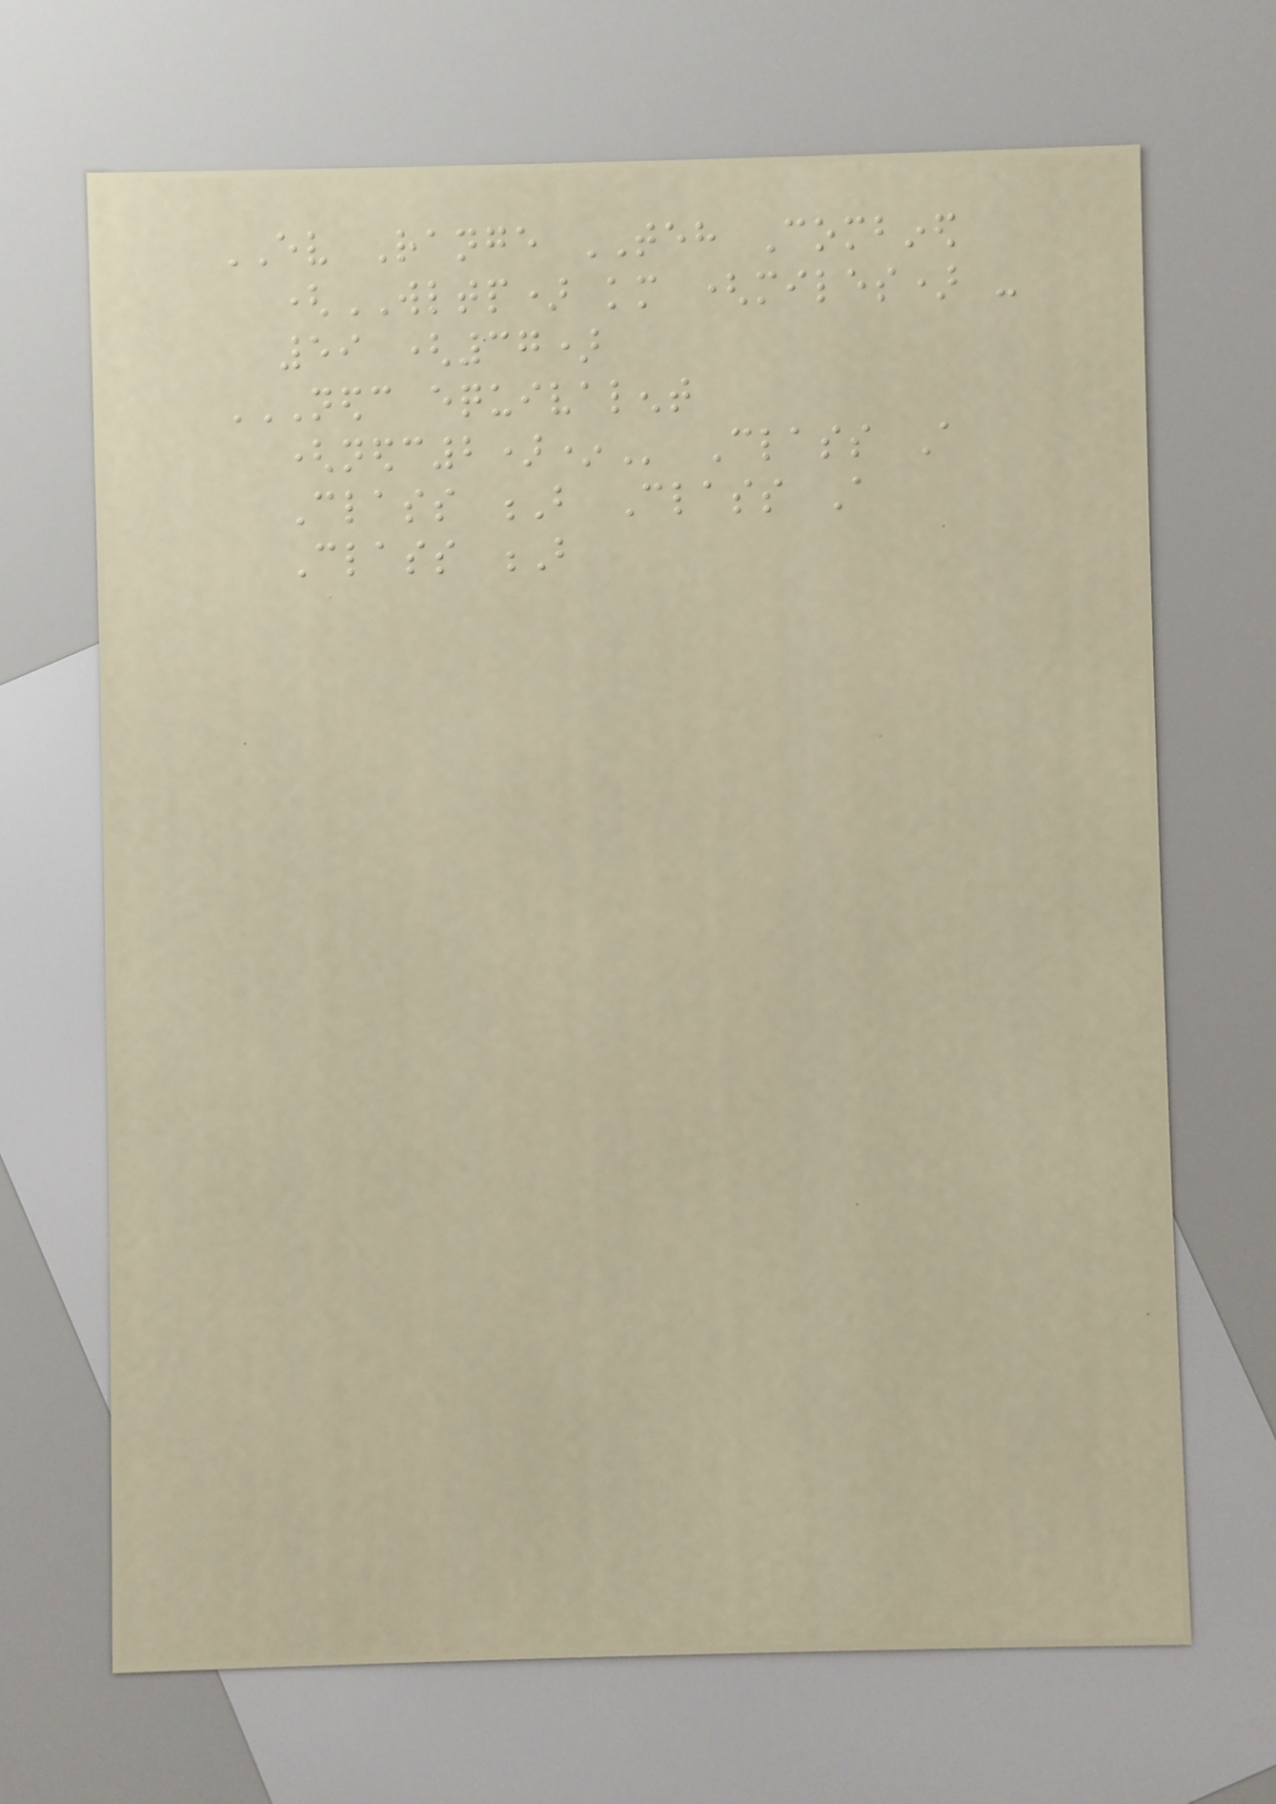EV Range TEH Combined
(WLTP) km (miles) -
59 (37)
NEDC EQUIVALENT
(NEDC2)* Class A
Class B Class A
Class B
